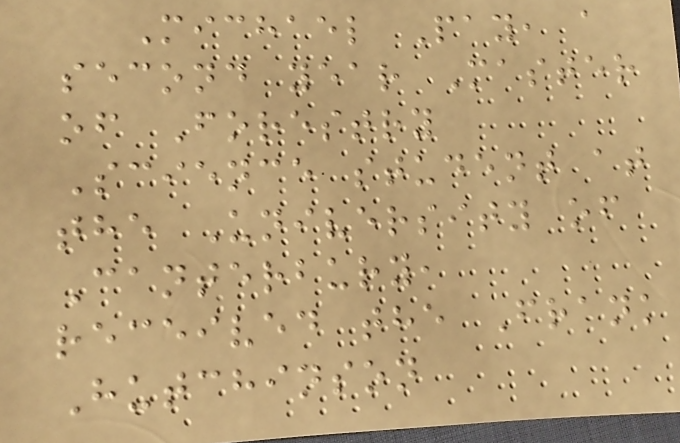Michael Pay, a
second year Master
of Forestry
Science student at
the University of
Canterbury,
received the Frank
Hutchinson
